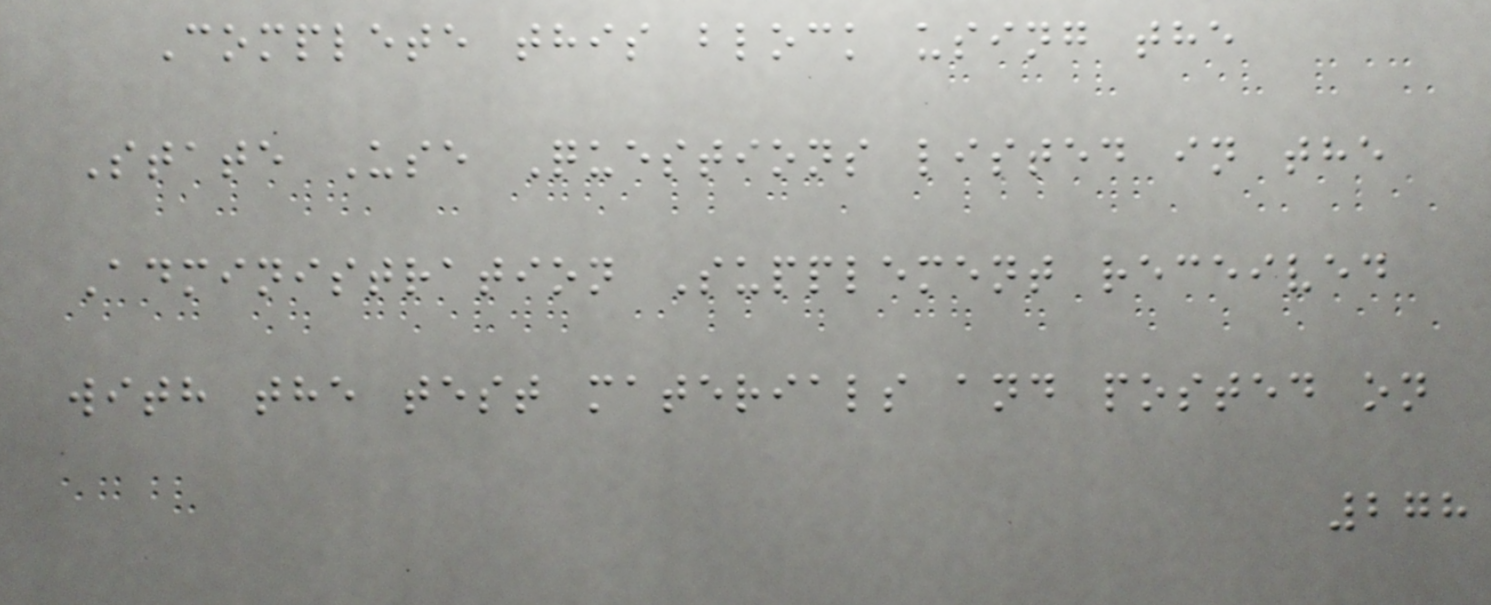Complete this block using the
State Use Questions listed in the
Administration Supplement received
with the test materials and posted on
278
